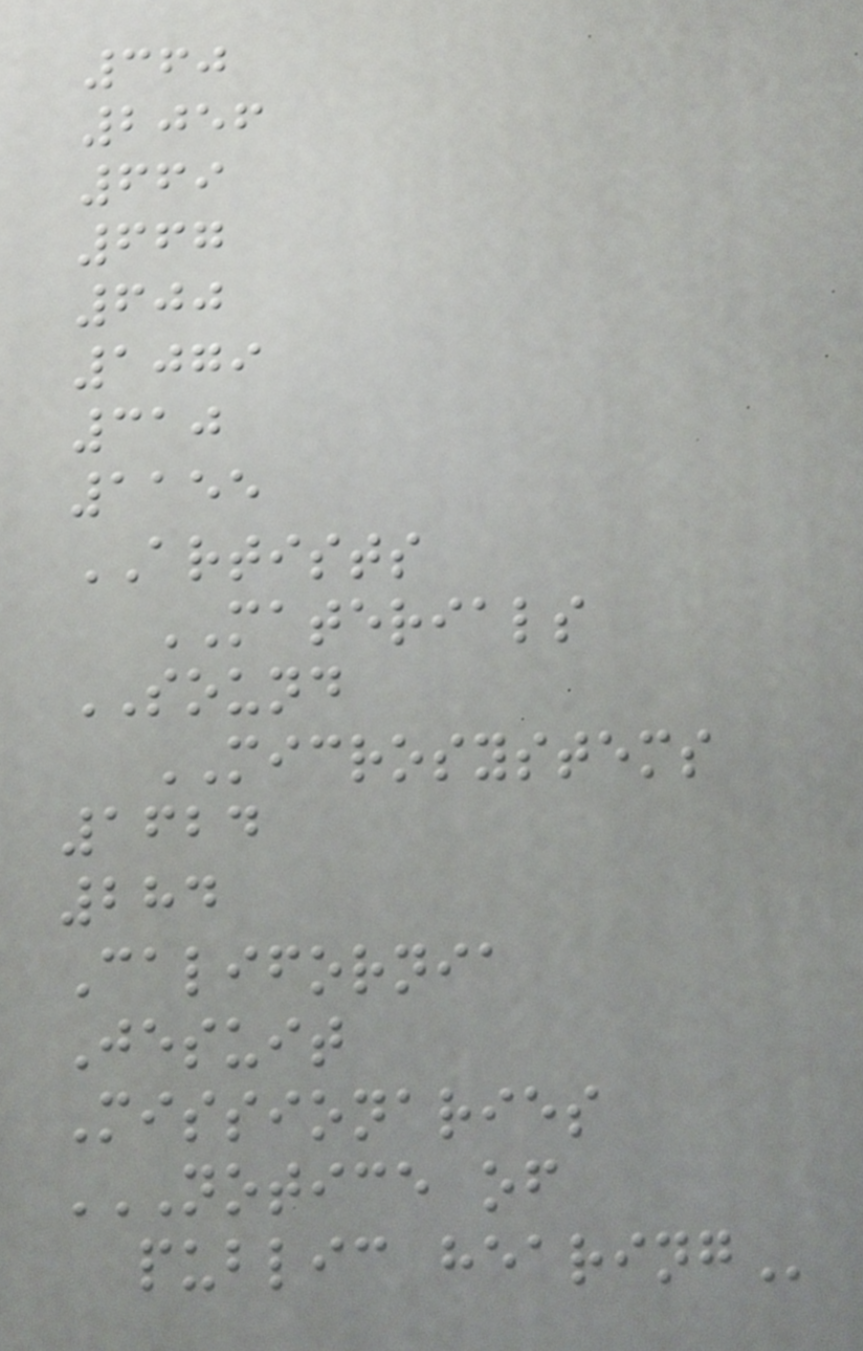360
2056
669
667
600
1079
310
1155
ARTISTS
MATERIALS
SOUND
MICROSYSTEMS
1624
284
California
Jesuit
Missionaries
NOTICE OF
PUBLIC HEARING
